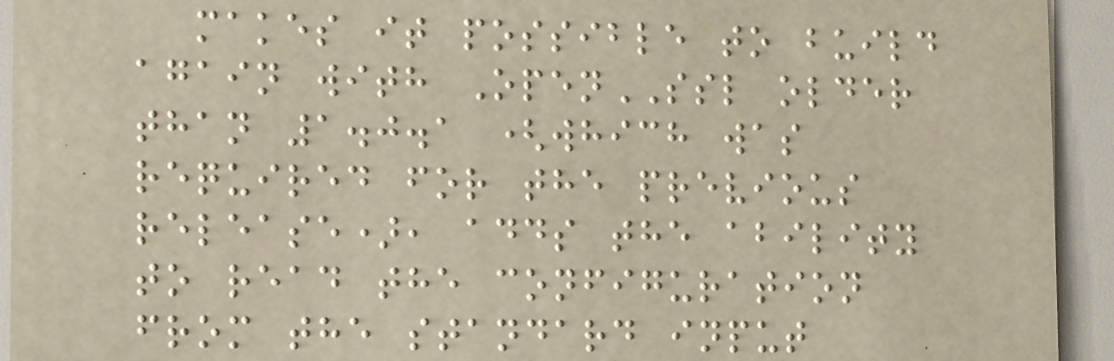makes it possible to build
again with OpenSSL older
than 1.0.1 (which was
required for the previous
release), adds the ability
to read the configuration
from the standard input
